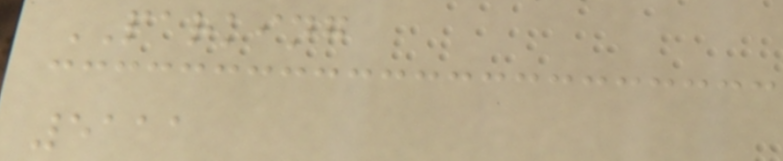PARKING
5111
